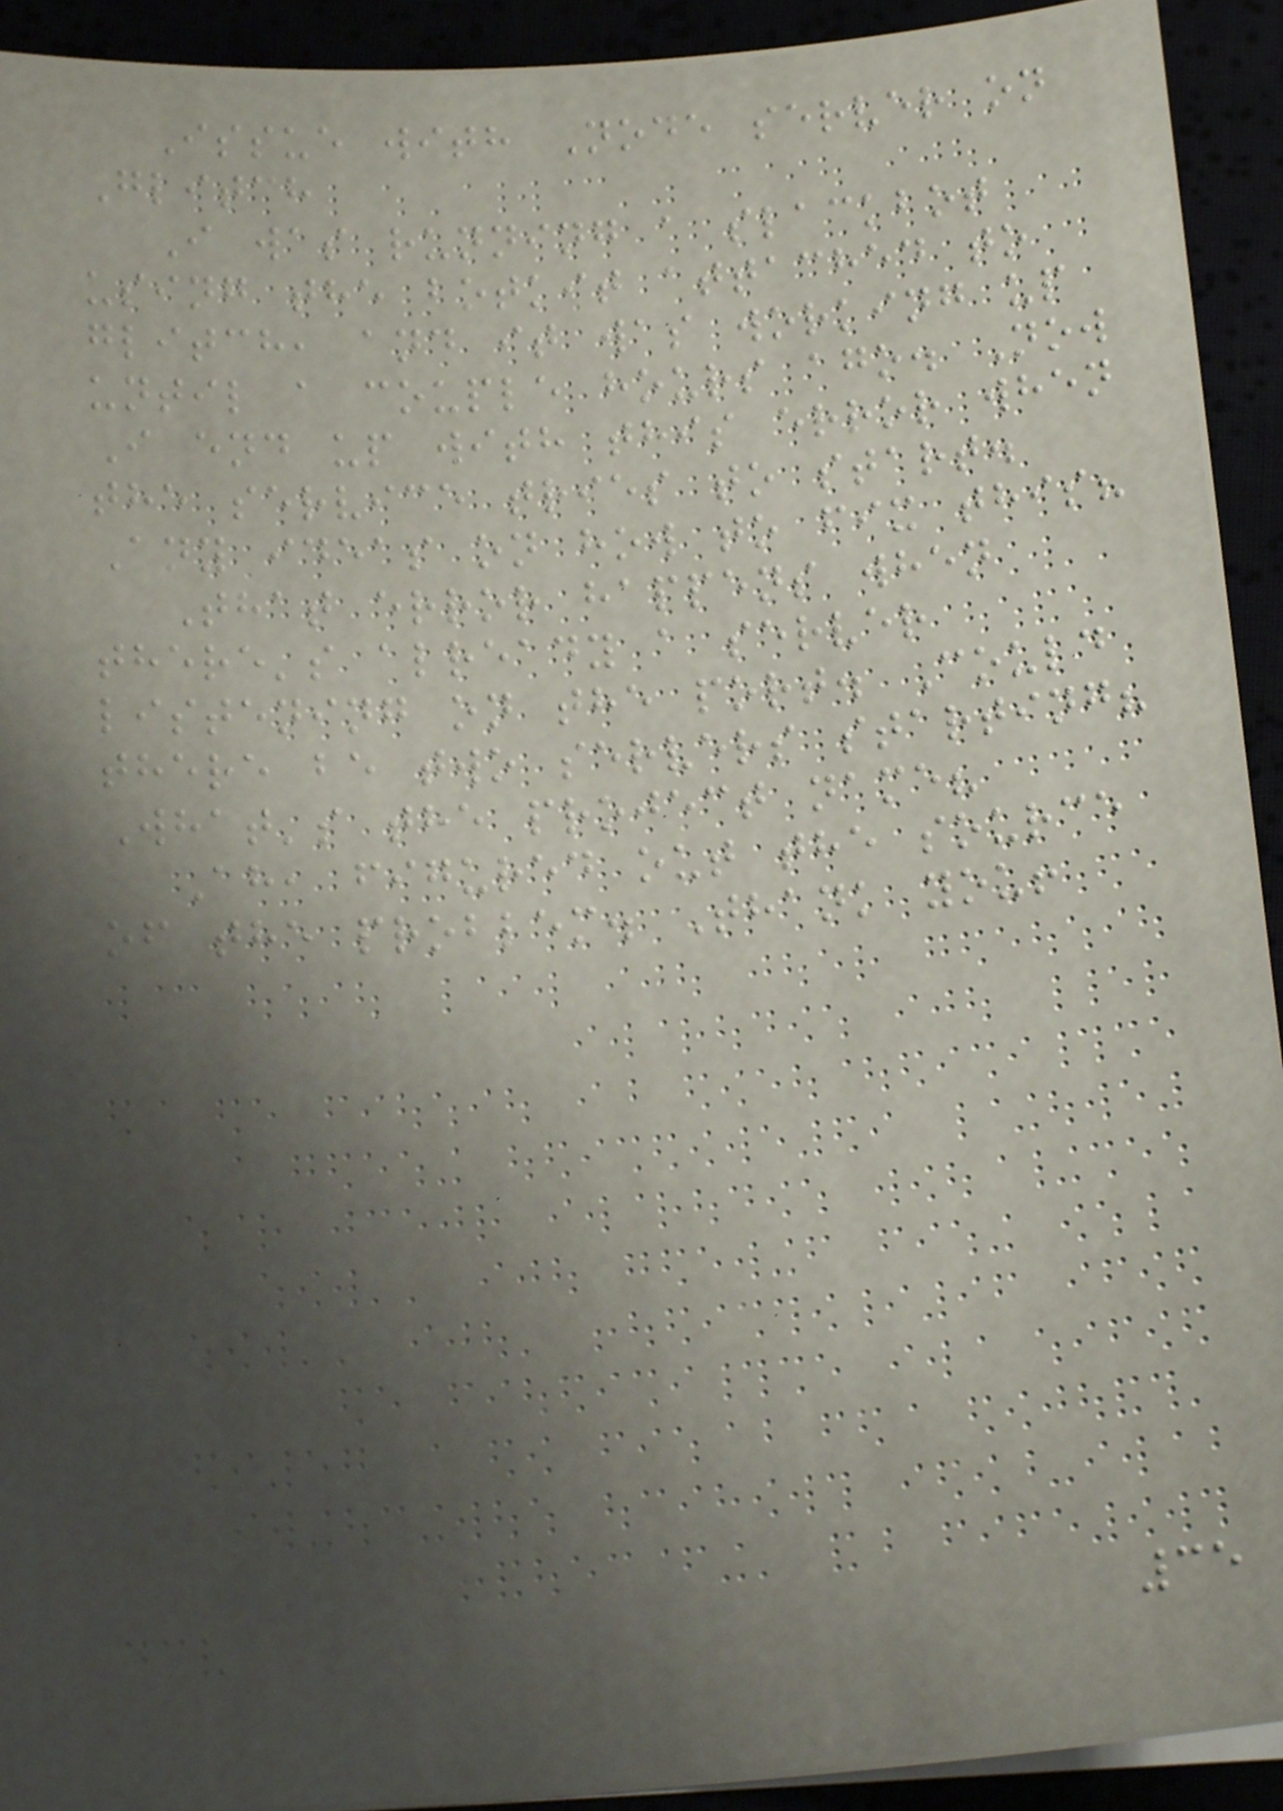Issue with Node server on
Glitch
I was running a slackbot
using the botkit attached to
glitch, and it was working up
until a couple hours ago. Now
I end up with this error when
the service tries to start.
Any ideas on how to fix this?
That error happens when
there's already a server
listening on the port. Could
there be two servers starting?
What's the project name?
Ah, figured out the source
of the problem. Thank you!
35
